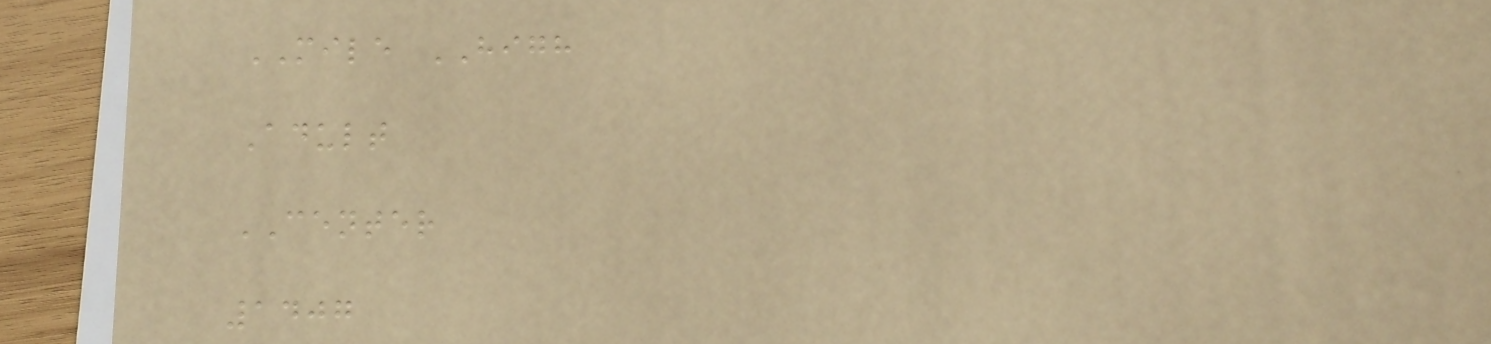MILE HIGH
Adult
CENTER
1407
